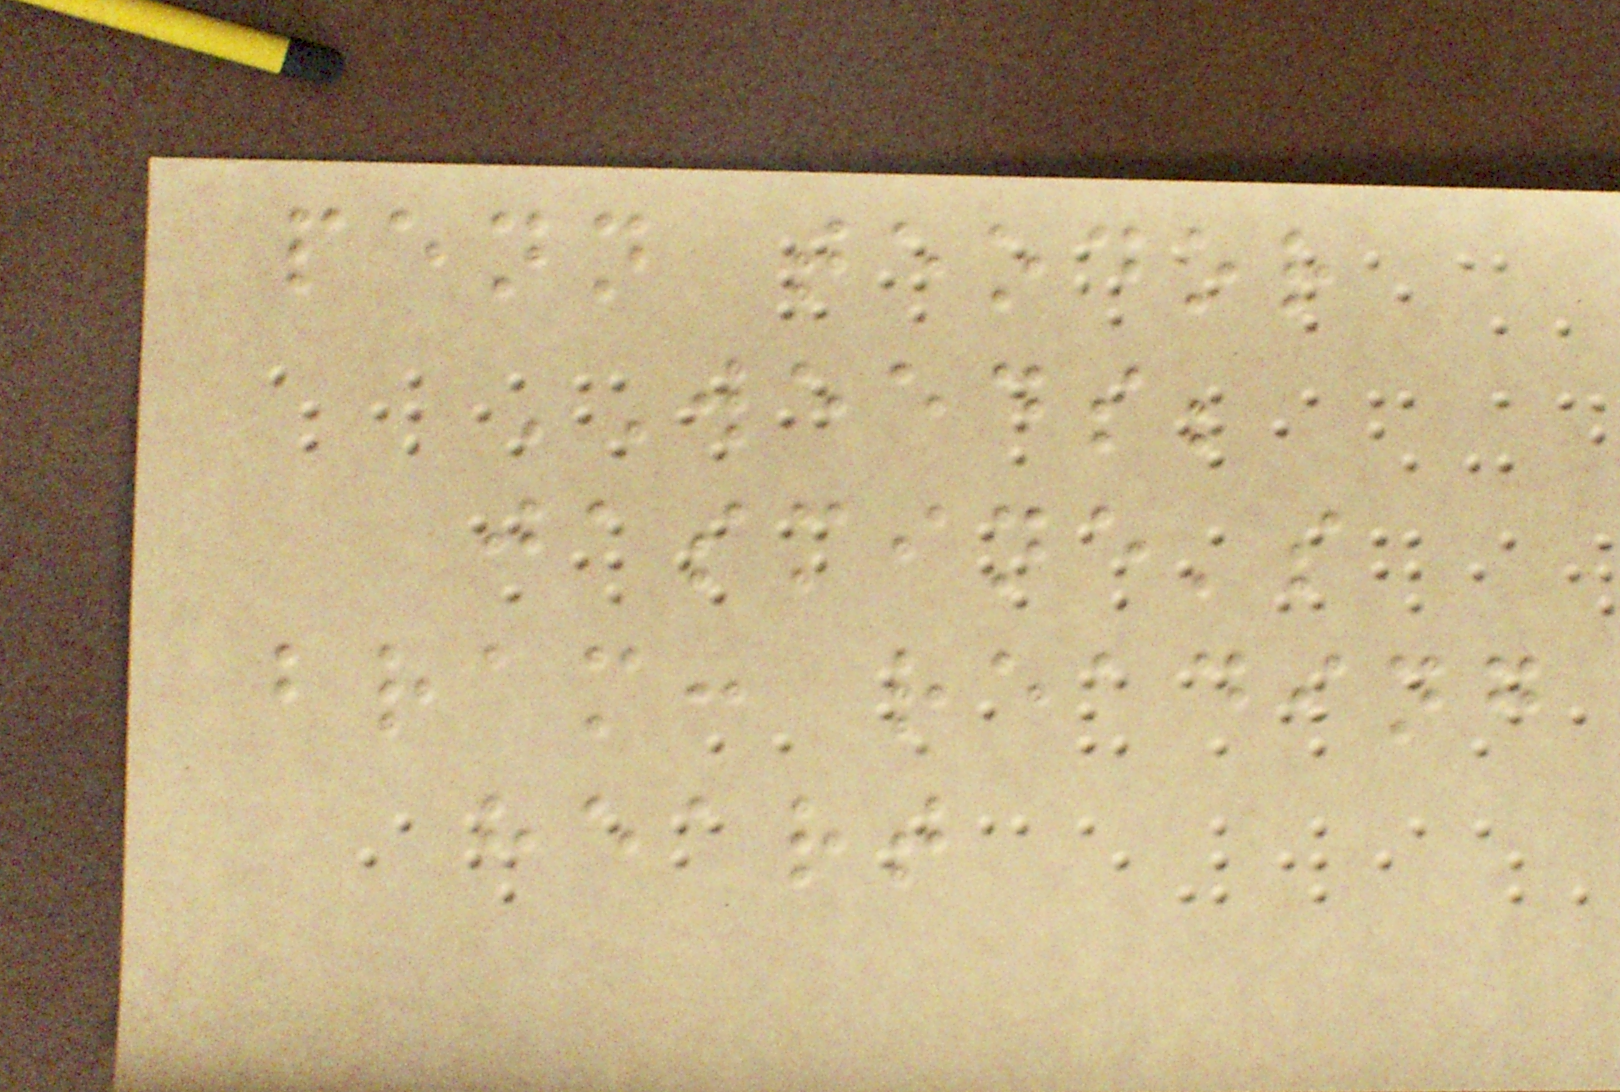penn teodor
WEEDS;
jasmine's
bram: reading
heart
